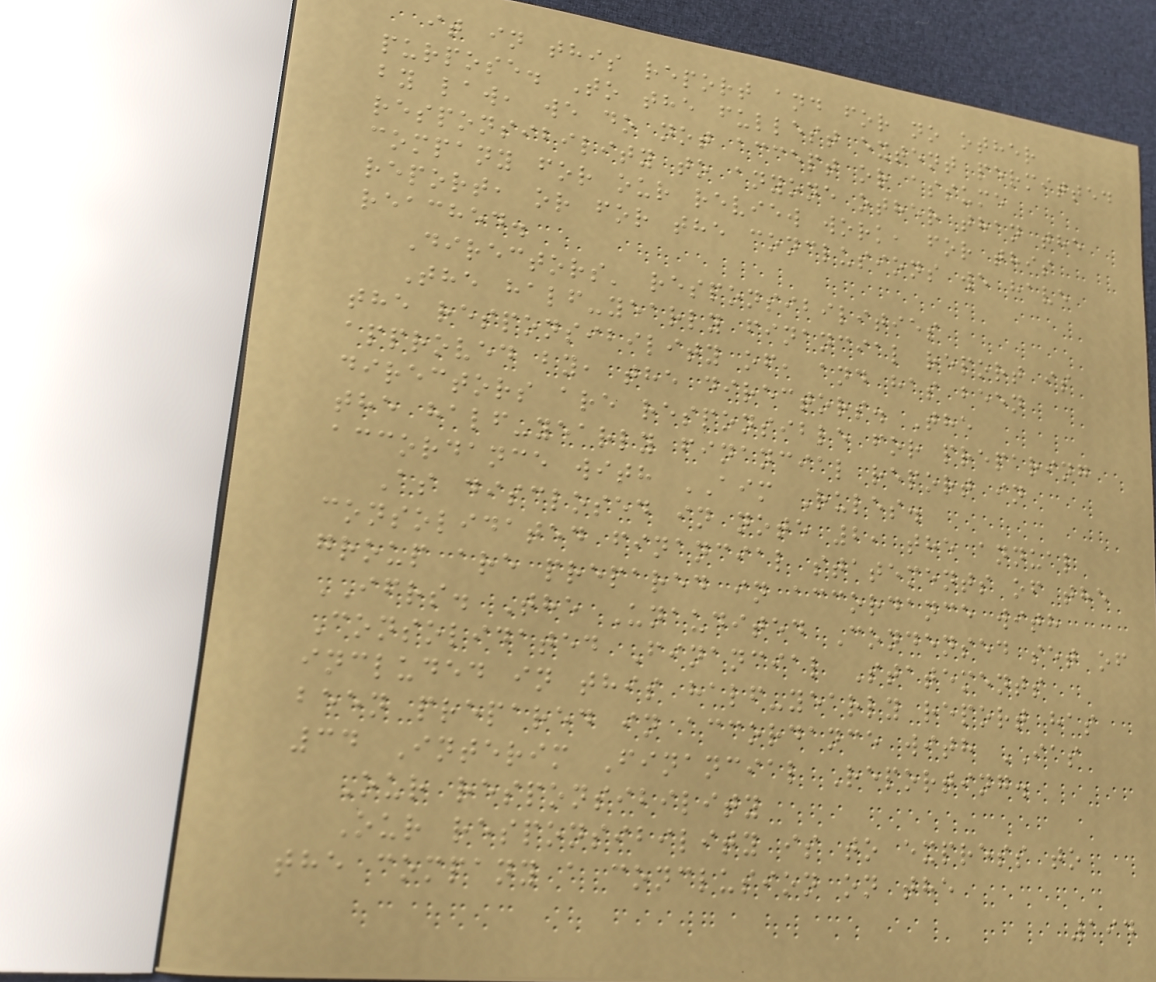it in this report and for no other
purpose. To the fullest extent permitted
by law, we do not accept or assume
responsibility to anyone other than the
company for our review work, for this
report, or for the conclusions we have
reached.
Directors' responsibilities
The half-yearly financial report is
the responsibility of, and has been
approved by, the directors. The
directors are responsible for preparing
the half-yearly financial report in
accordance with AIM Rules.
As disclosed in note 2, the annual
consolidated financial statements of the
group are prepared in accordance with
IFRS. The Unaudited Condensed set of
Consolidated Financial Statements
included in this half-yearly report has
been prepared in accordance with IAS
34 Interim Financial Reporting.
Our responsibility
Our responsibility is to express to
the company a conclusion on the
194
